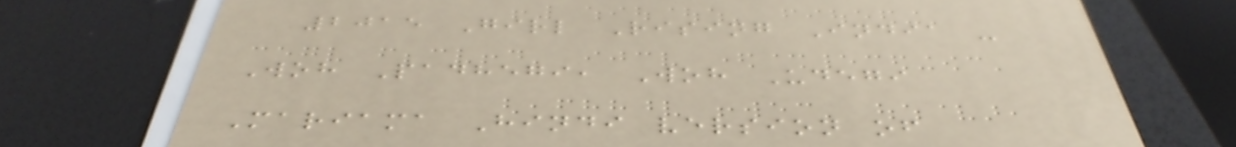2015 Girl Rising India -
Woh Padhegi, Woh Udegi
Mariama Hindi version of
